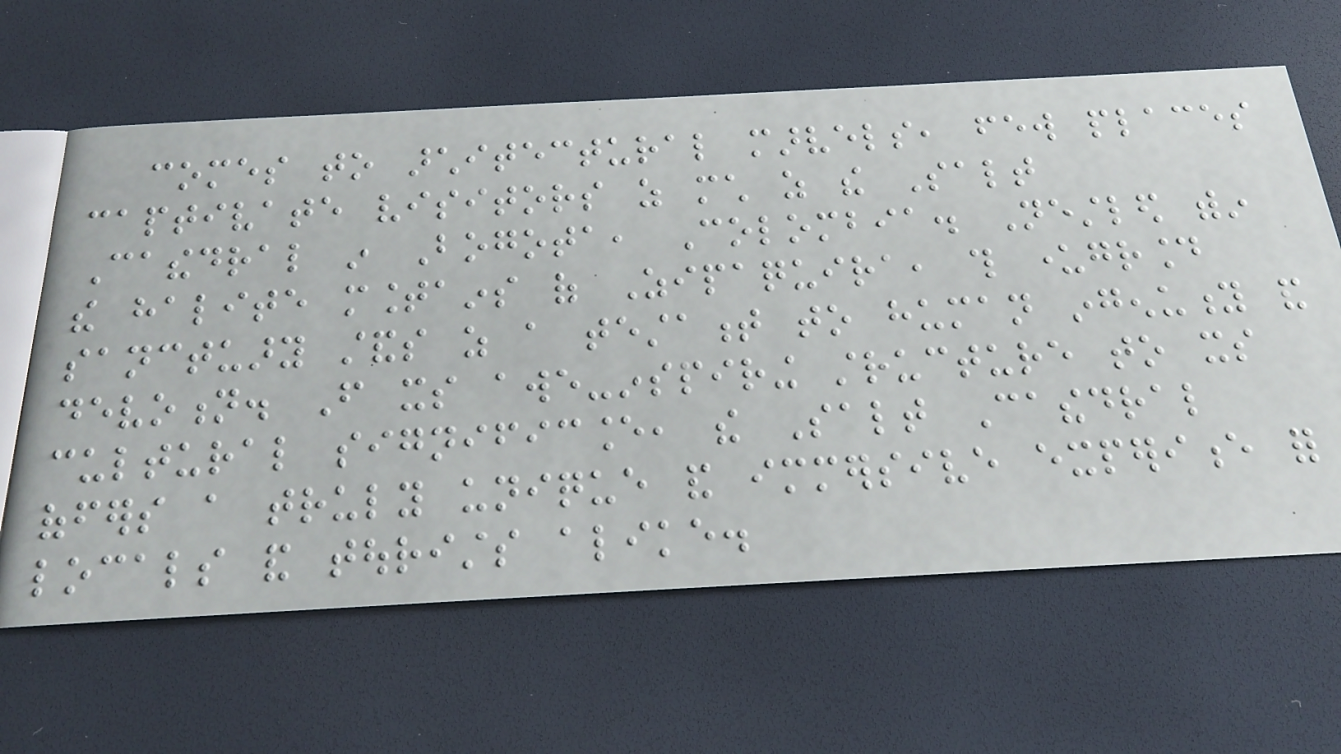comes to architectural marvels, few places
captivate visitors as much as the Salt
Cathedral in Bogota, Colombia. Nestled within
the halite mountains of Zipaquira, this underground
sanctuary stands as a testament to human ingenuity and
devotion. From its awe-inspiring structure to its
cultural significance, the Salt Cathedral
offers a truly unique and immersive experience for
locals and tourists alike.
